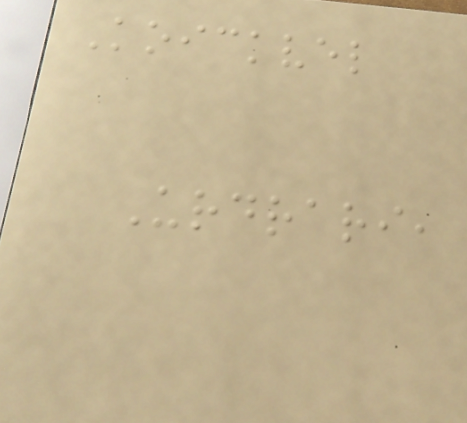Koickvel
Urdrari,
